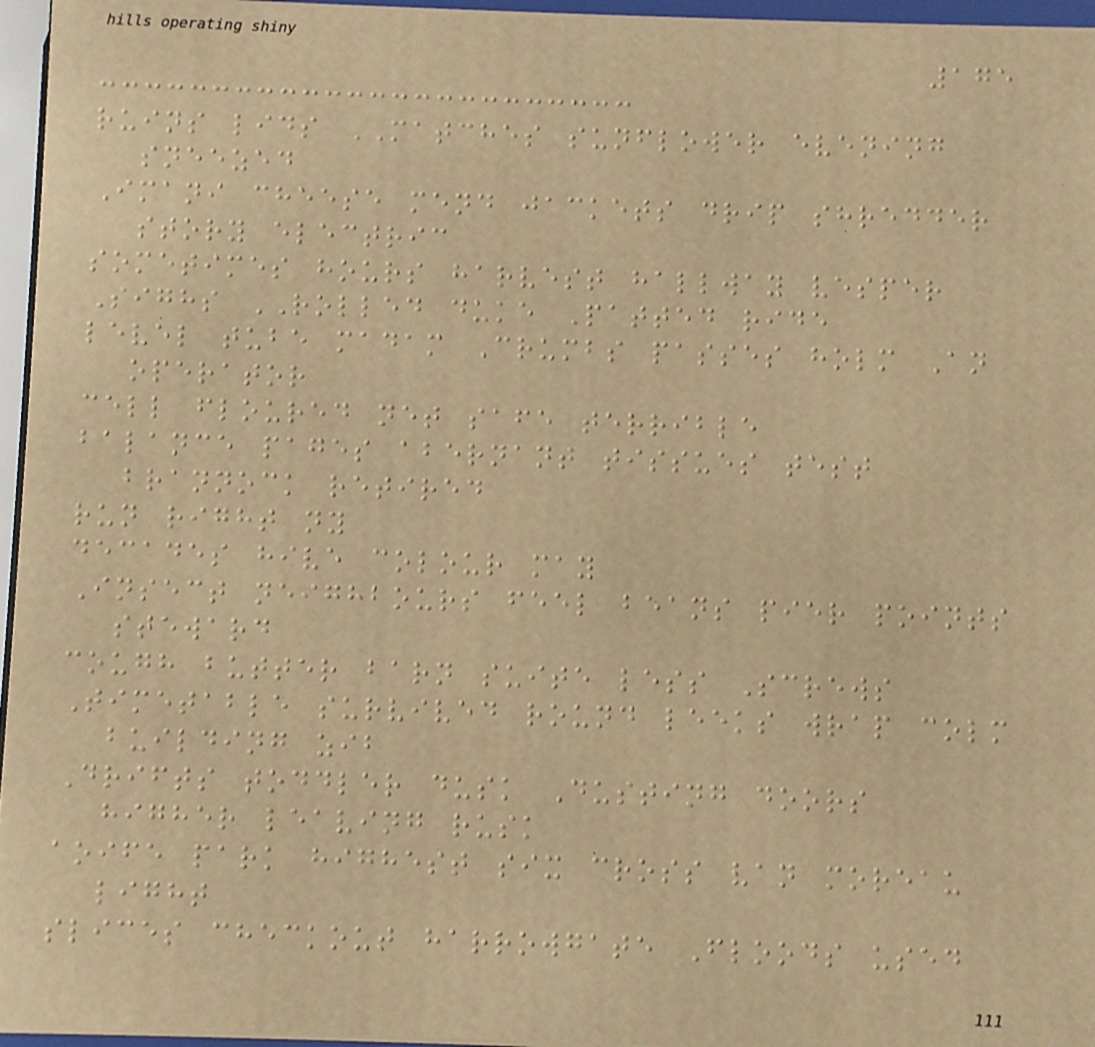175
ruins lids MATCHES sunflower evening
sneezed
Imani cheese mend jackets drip shredder
story electric
sometimes hours harvest hallway vesper
Sighs ROLLED duke Patted ride
level tube madam Crumbs passes holm An
operator
cell floured net safe terrible
balance pages abernant tissues test
brannock retired
run right ny
decades hive colour may
Insect neighbours feel beans pier points
steward
cough butter barn suite less Screws
Timetable survived round leeks wrap colm
building zib
Drifts toddler dusk Dusting doors
higher leaving rusk
aoife park highest six cross van moreau
light
slices checkout harrowgate Floods used
